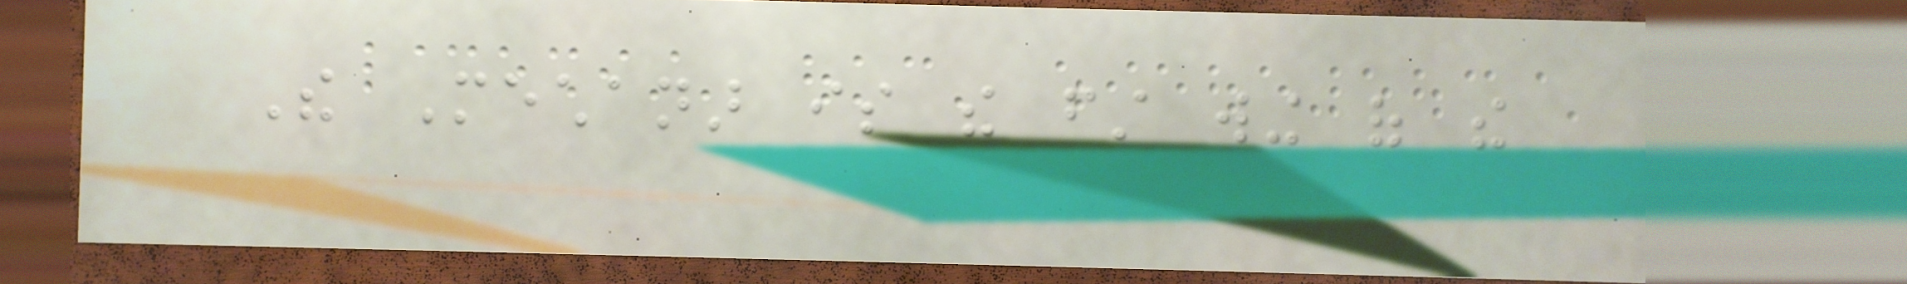The Mechanar is the first wing of the
